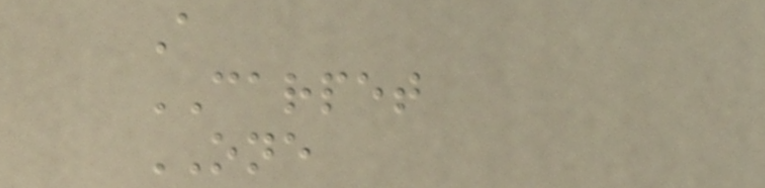A
CARPET
ONE
